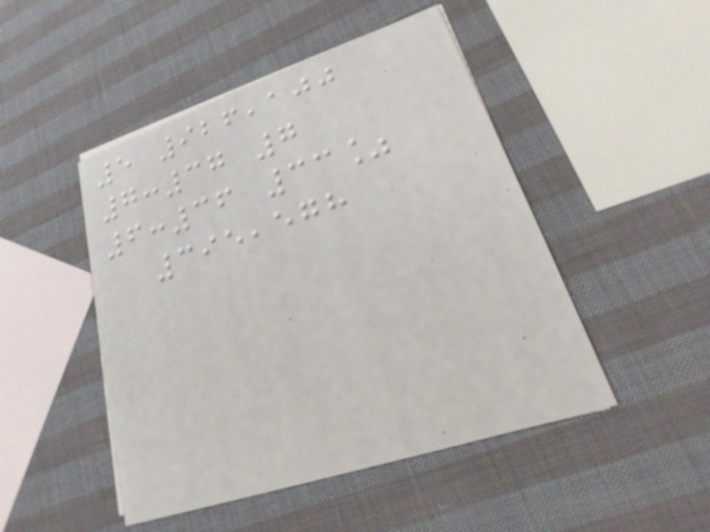5 926,100
7:37 7
6:36 33%
395,578
